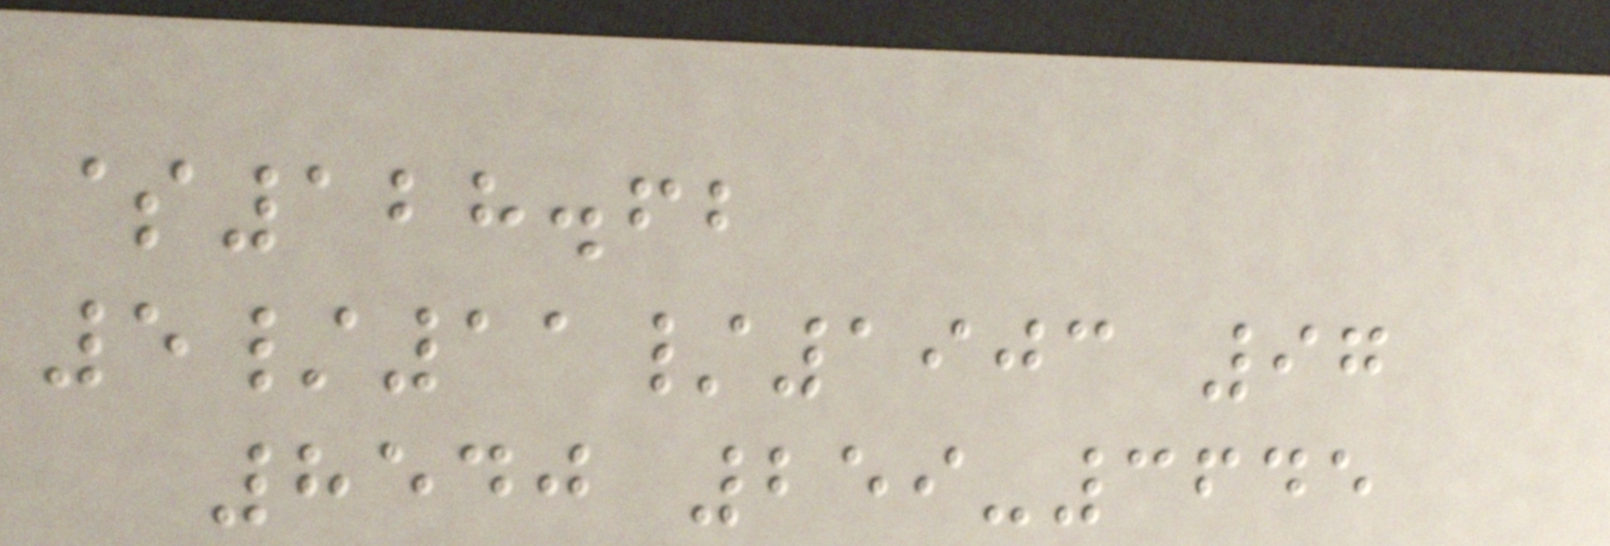$128.62
5/11/1903 97
8540 259-3645
